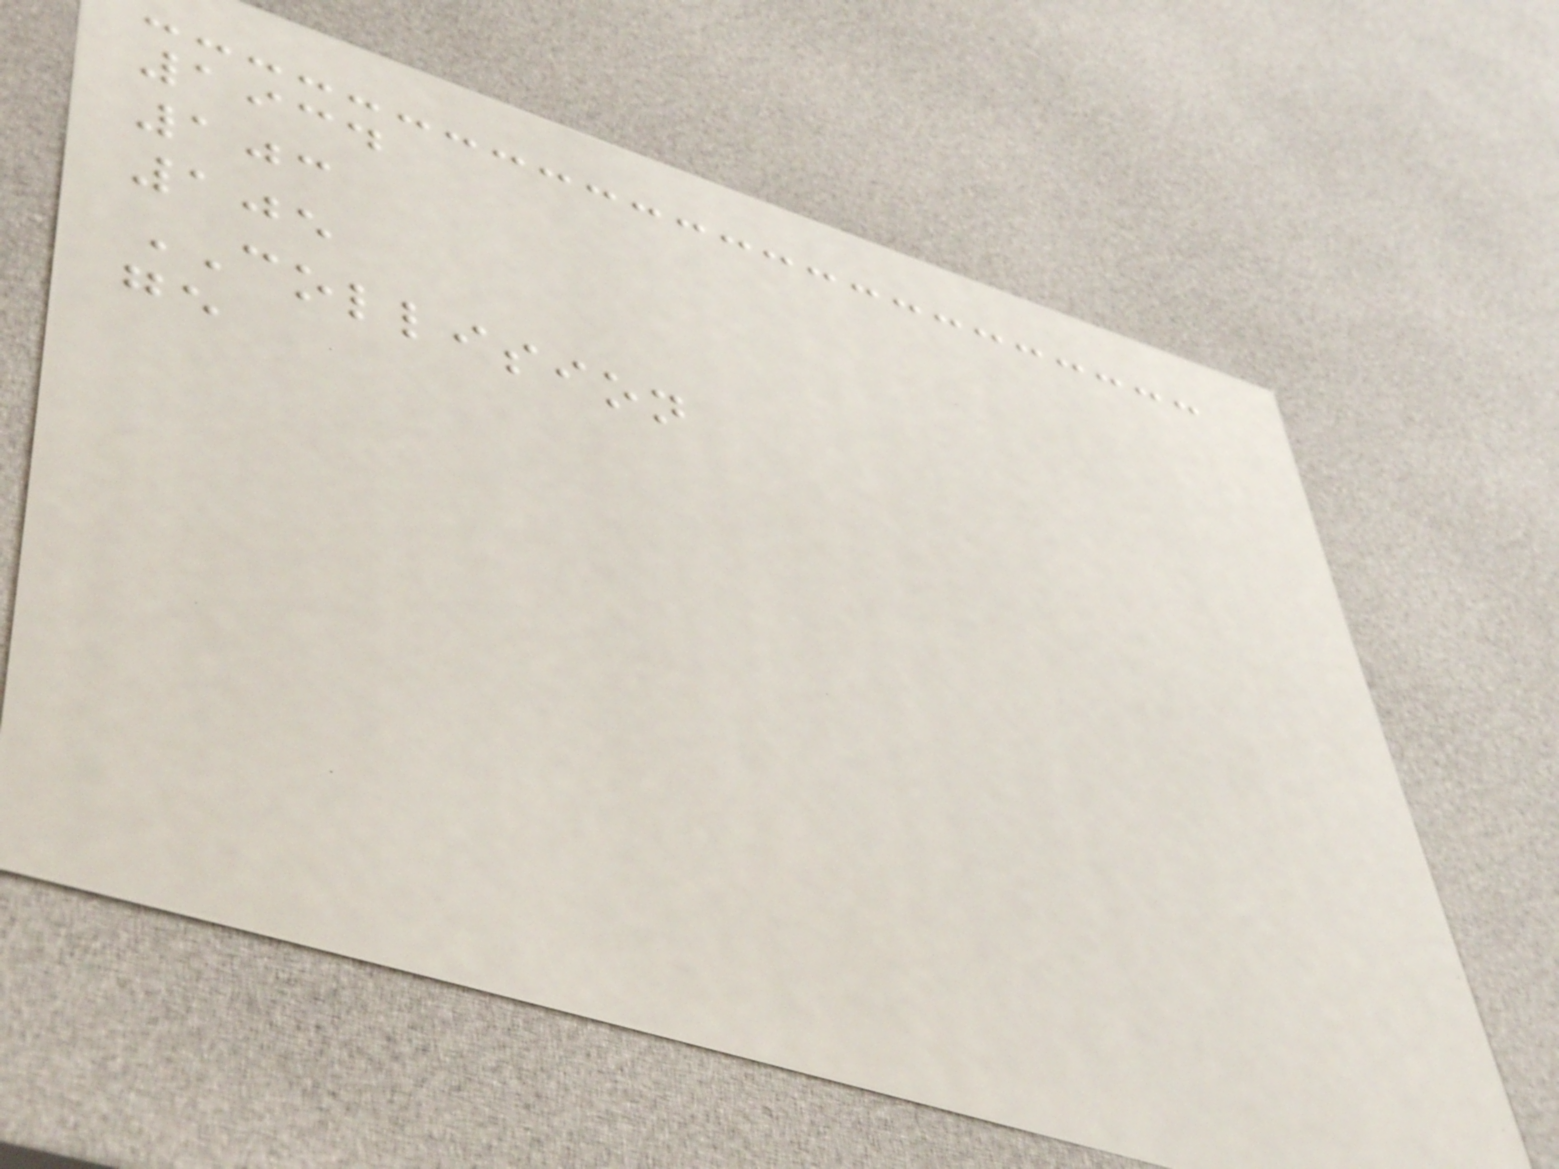1934
103
105
COLLISION
ge
